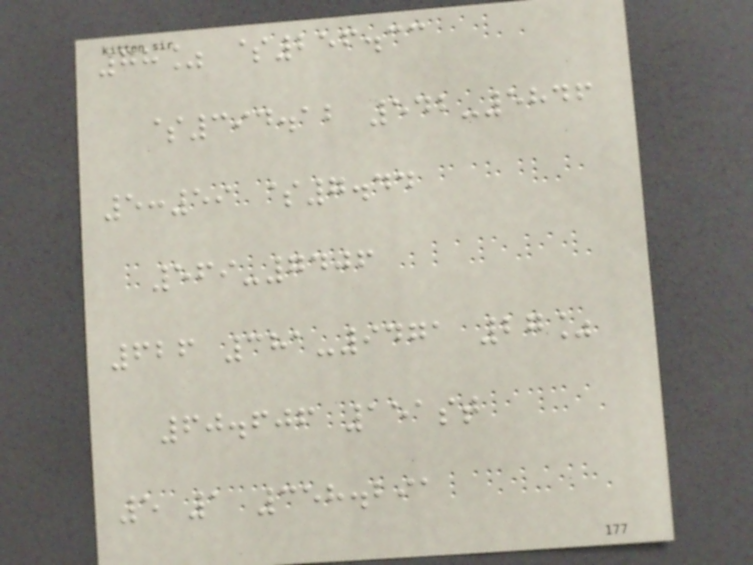78% $256.33
$394.12 542-5846
5:59 $7.44
569-7406
626 381-9471 27%
60.606 151st
5 1 358.291
